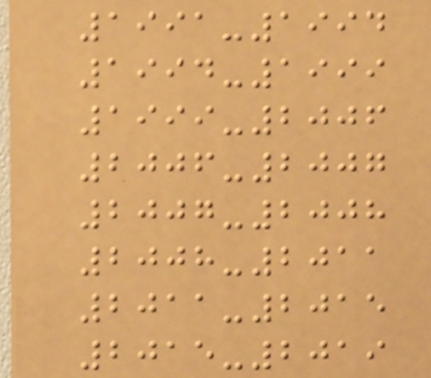1991-1994
1994-1999
1999-2006
2006-2007
2007-2008
2008-2011
2011-2015
2015-2019
